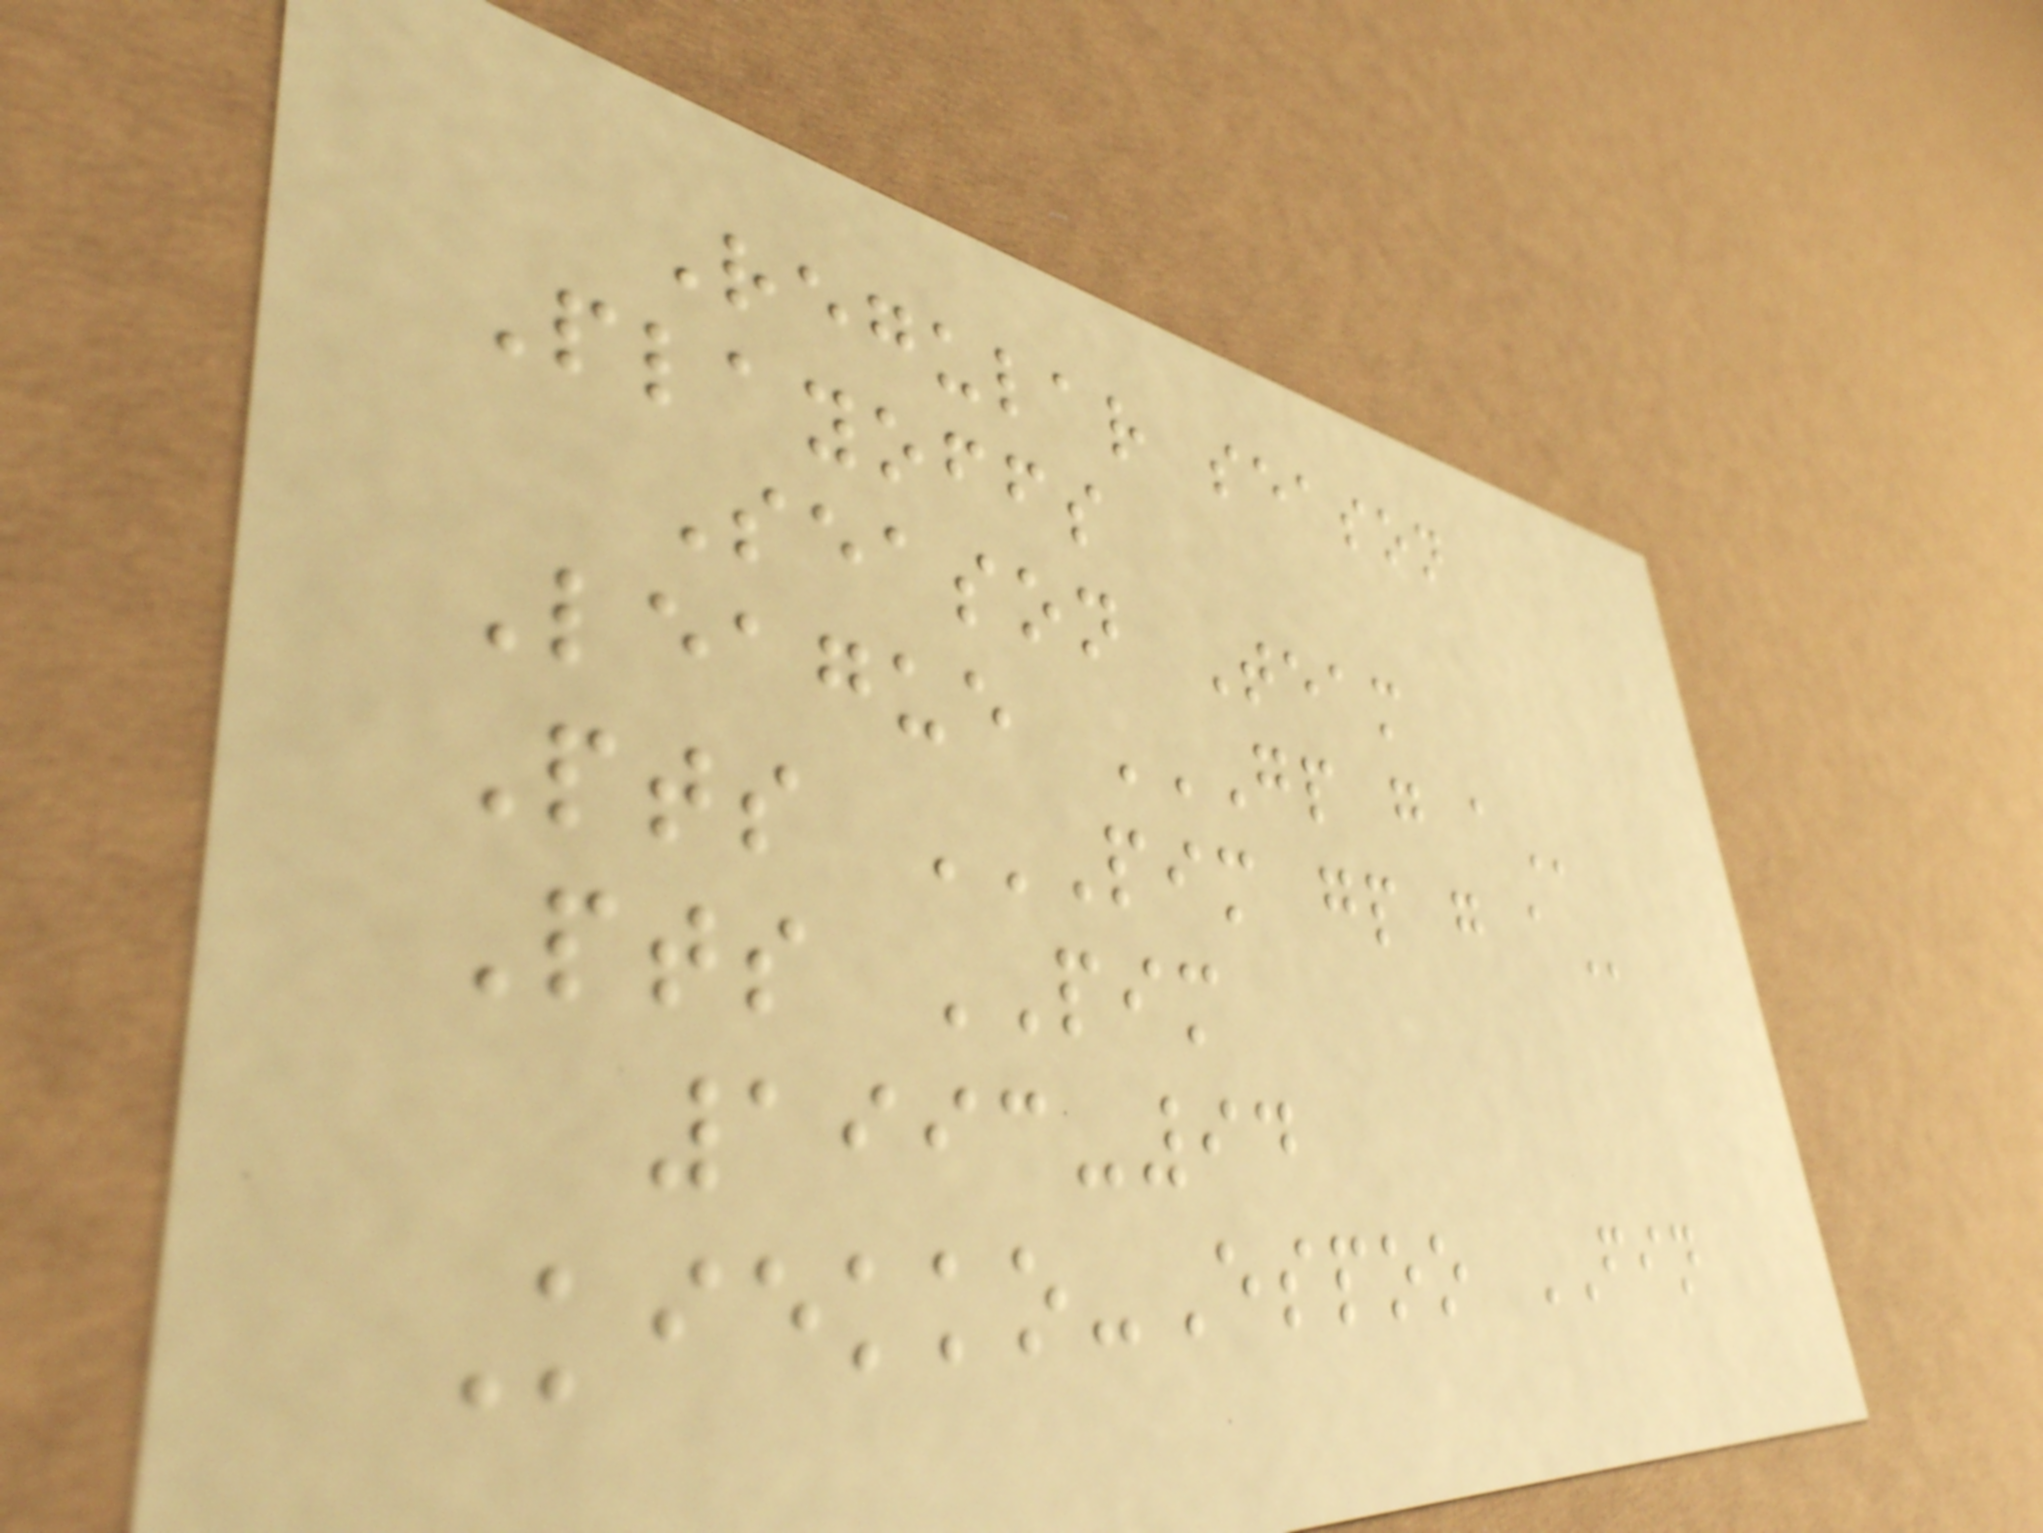Regular season
Playoffs
Season Team
League GP G A
Pts PIM GP G A
Pts PIM
1993-94
Kiekko-Espoo FIN
